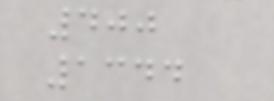400
1344
